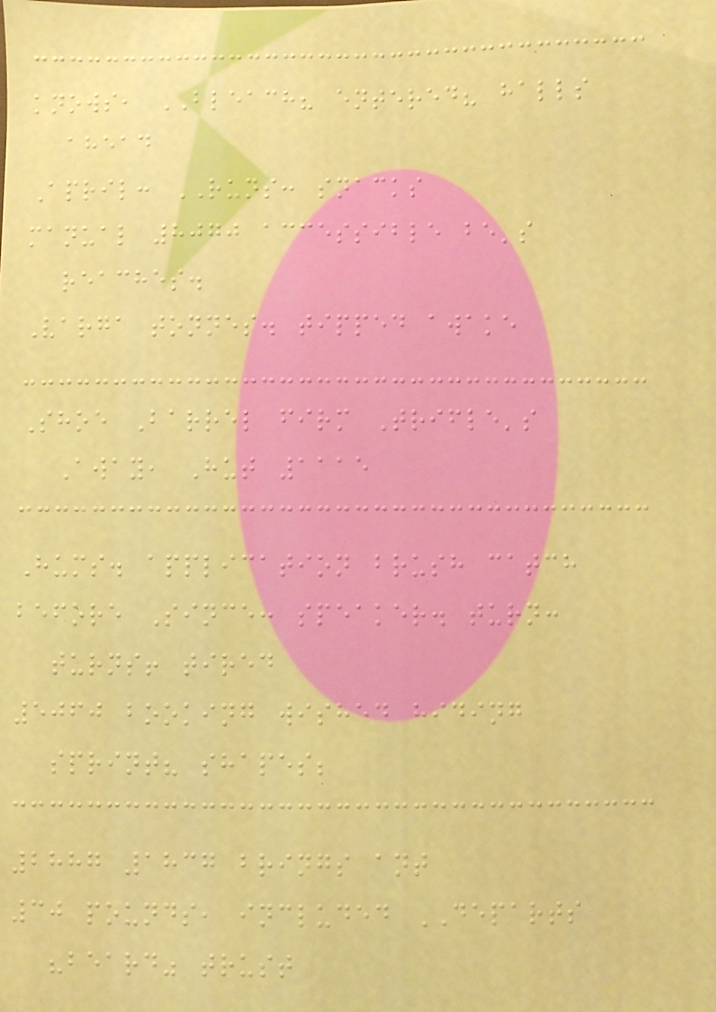knows, BLEACH? entered? halls
ahead
April: RUNS: snacks
manual 8070 accessible be's
reaches.
Varga tonnes. tipped awake
Shoe Barrel firm Trifle's
Away, Hut 1115
Hums. application brush catch
before Since: speaker. turn:
turns! tired
5060 booking wished hiding
sprint? shapes;
2887 1837 brings ant
30 pounds, included DEPARTS
"beard" trust
